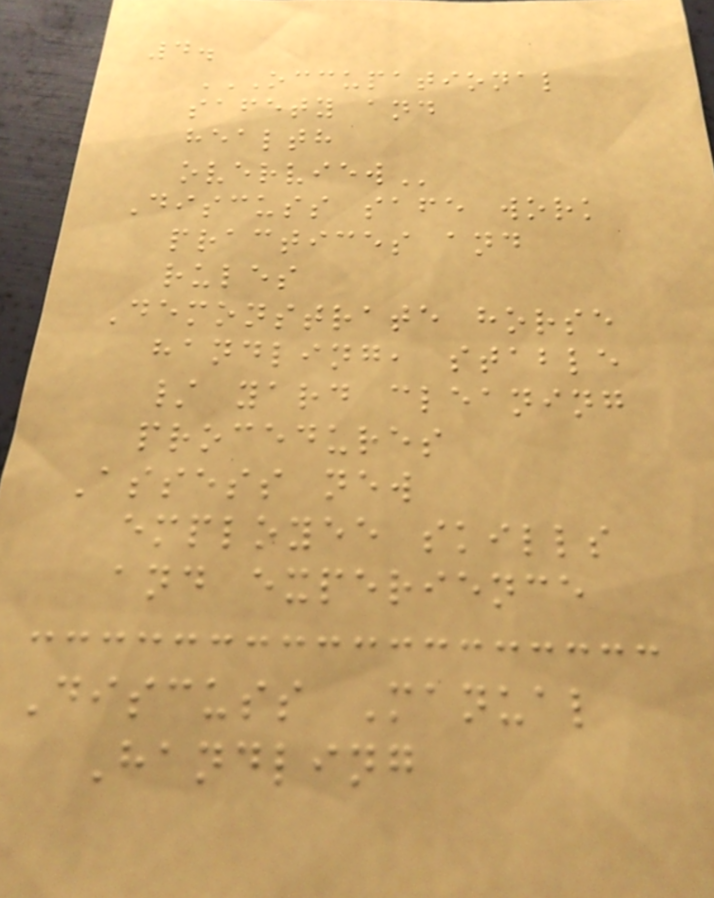4.
OCCUPATIONAL
SAFETY AND
HEALTH
OVERVIEW
Discuss safe work
practices and
rules
Demonstrate horse
handling, stable
/ yard cleaning
procedures
Assess new
employee skills
and experience
Discuss Manual
Handling
